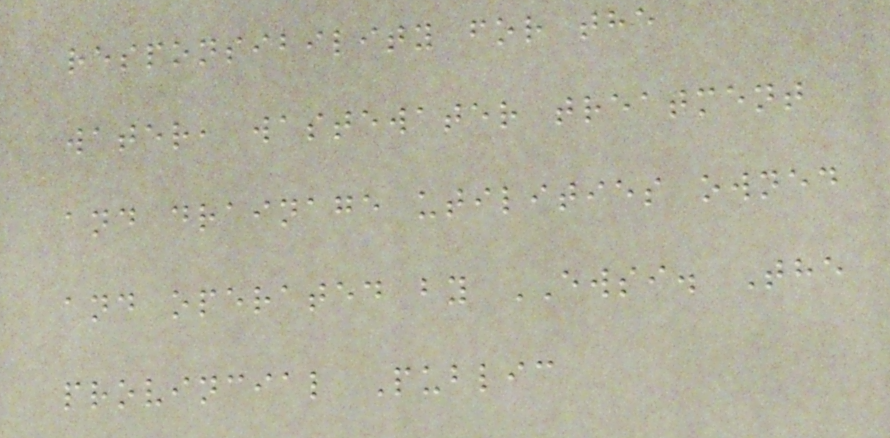responsibility for the
water, wastewater treatment
and drainage utilities owned
and operated by EWSI. The
provincial Public
